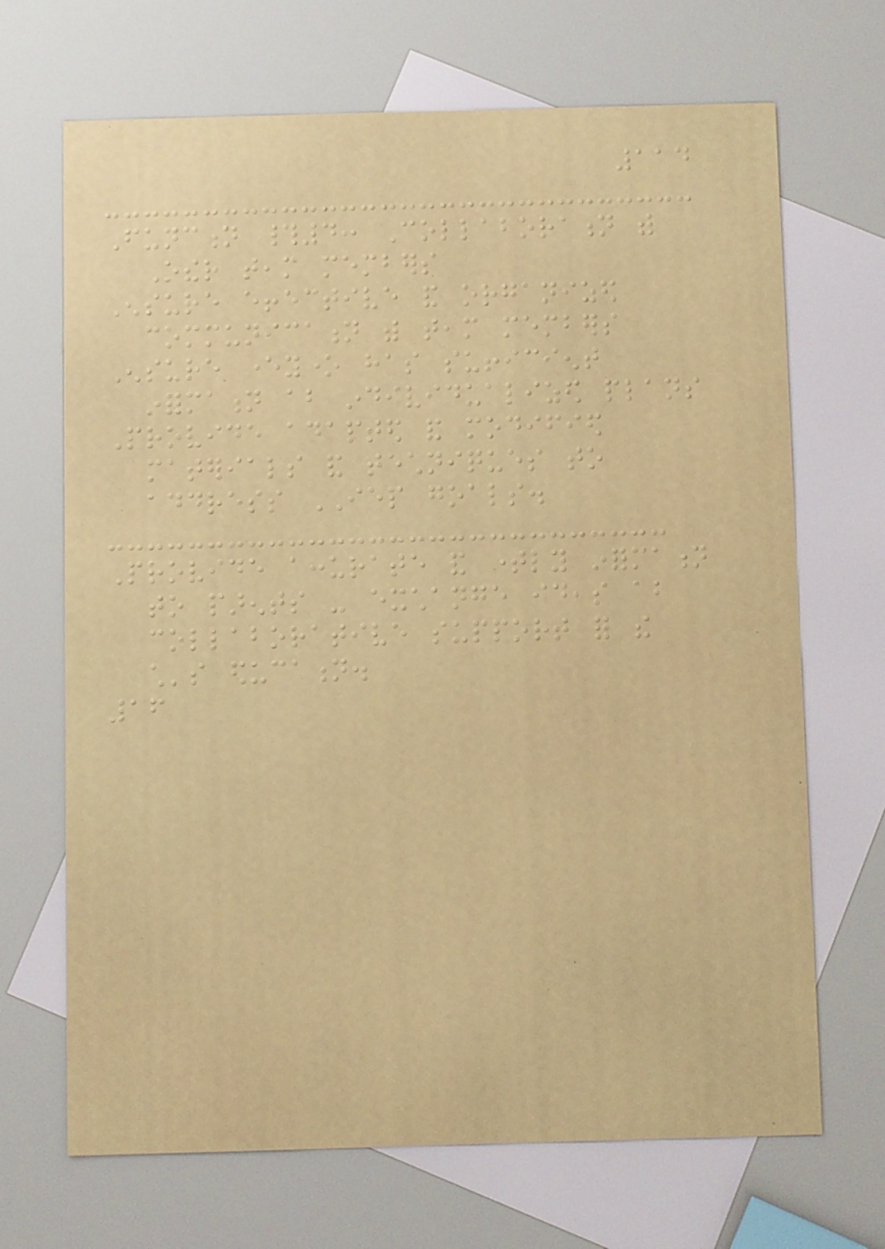114
Function #4: Collaboration with
Other team members
Ensure effective and organized
communication with team members
Ensure everyone has sufficient
information about individualized plans
Provide adapted and modified
materials and techniques to
address IEP goals.
Provide accurate and timely information
to parents - exchange ideas about
collaborative support for the
child's education.
16
